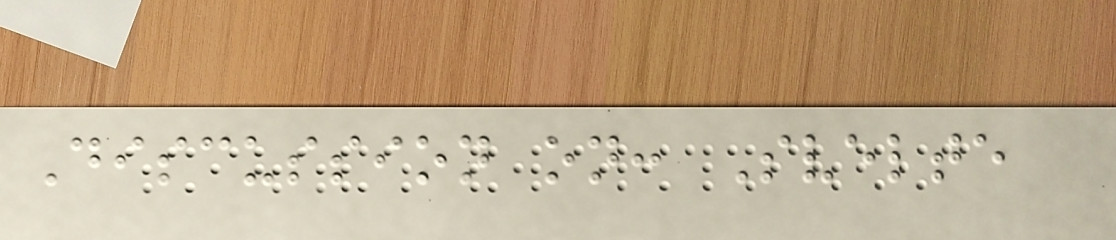Discussion on: Svelte
